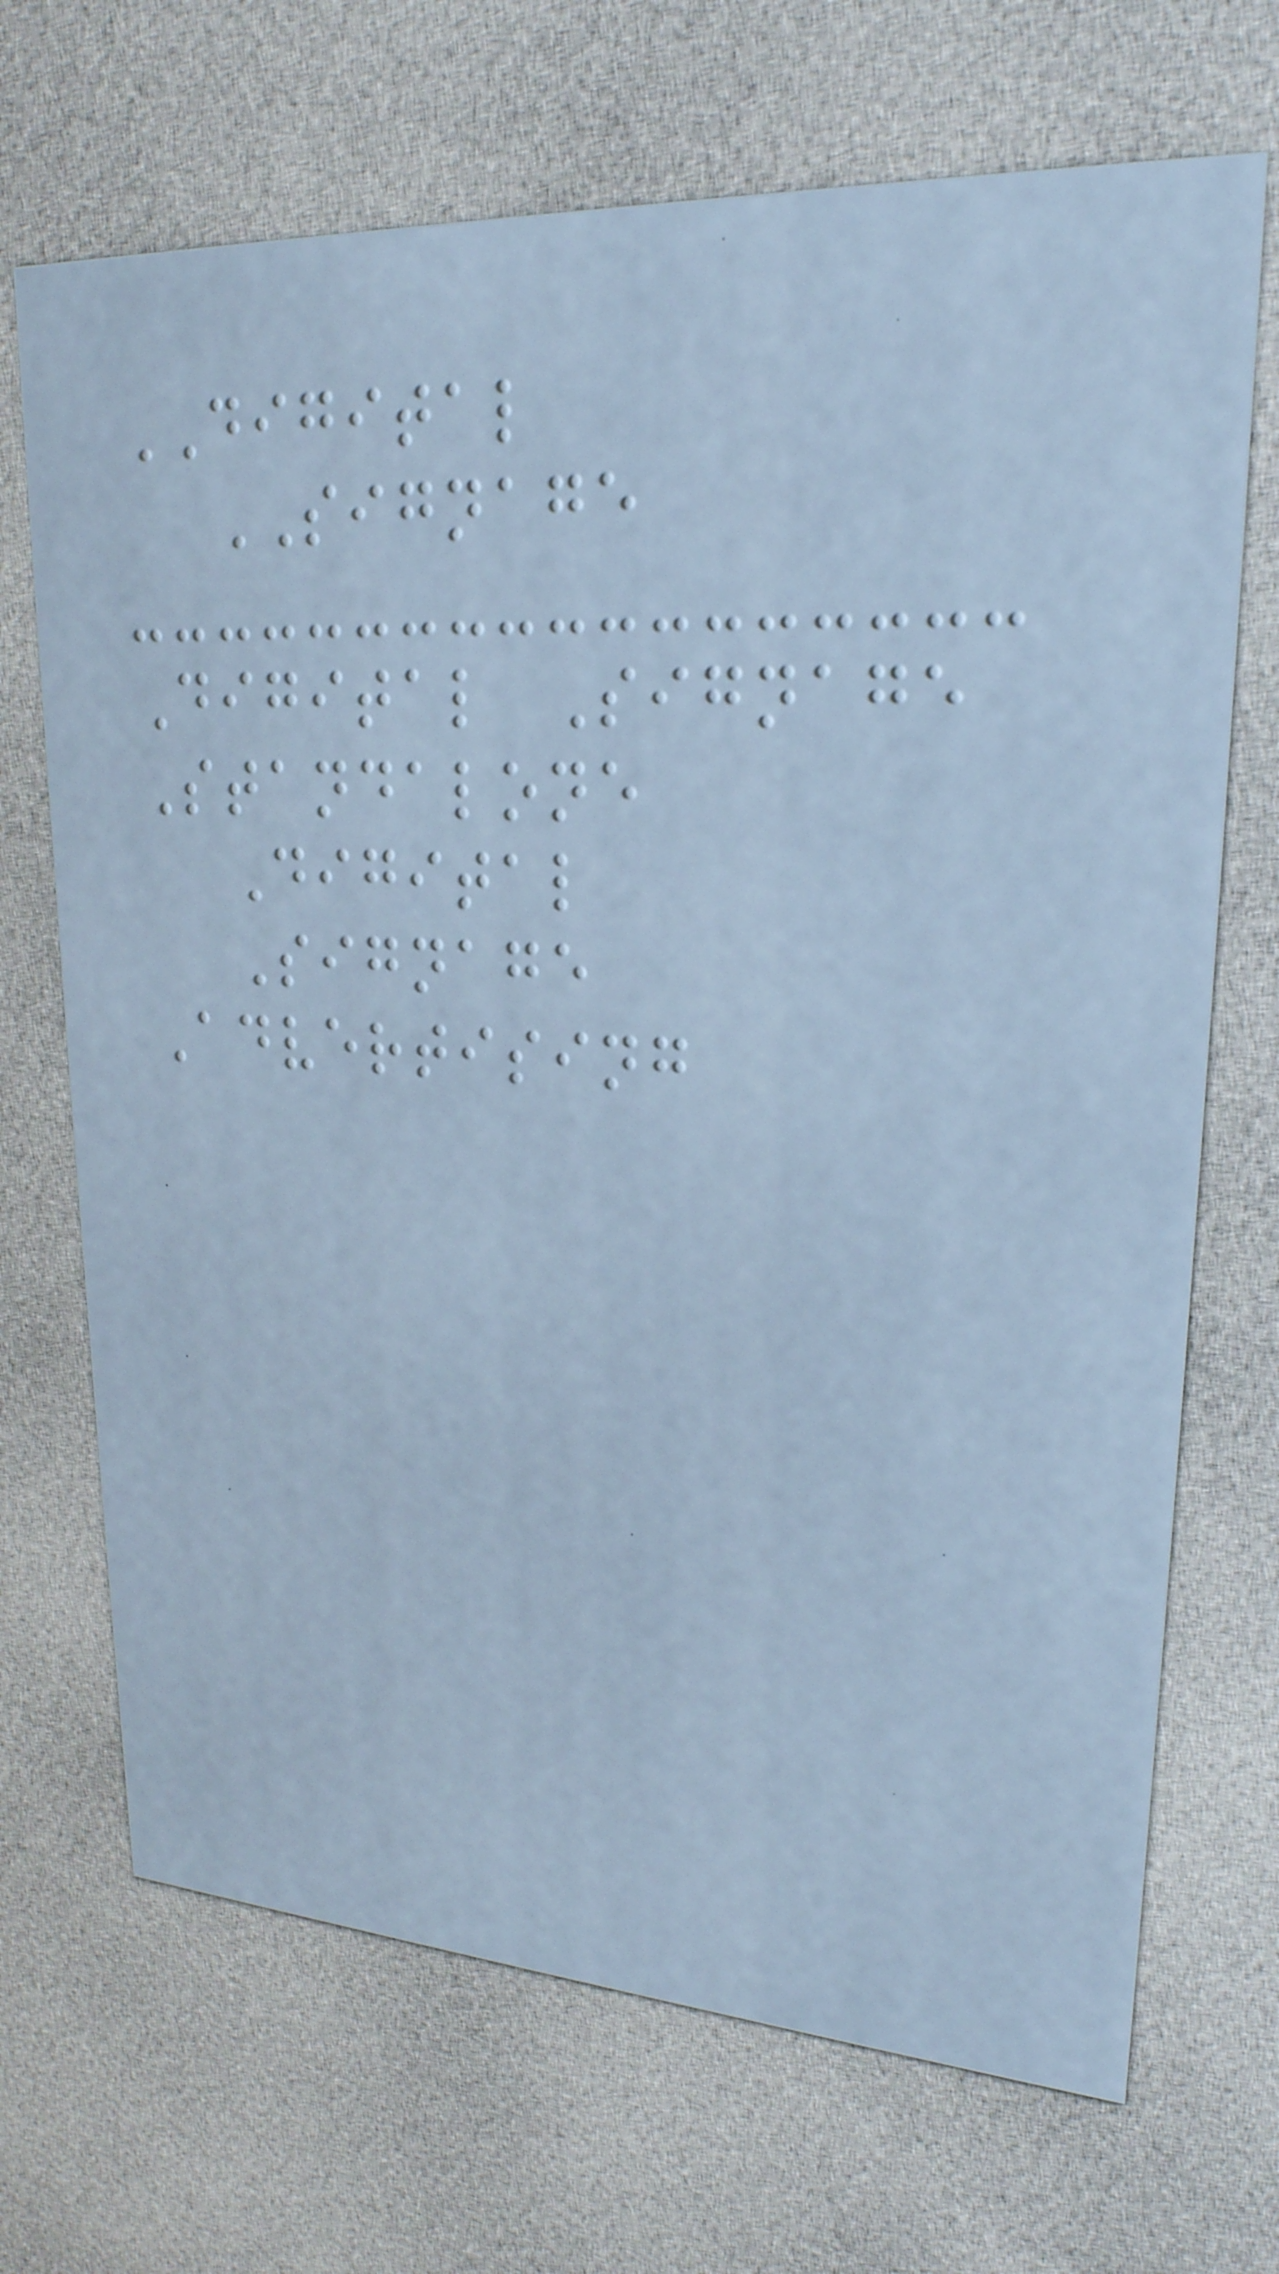DIGITAL
SIGNAGE
Digital Signage
Standalone
Digital
Signage
Advertising
